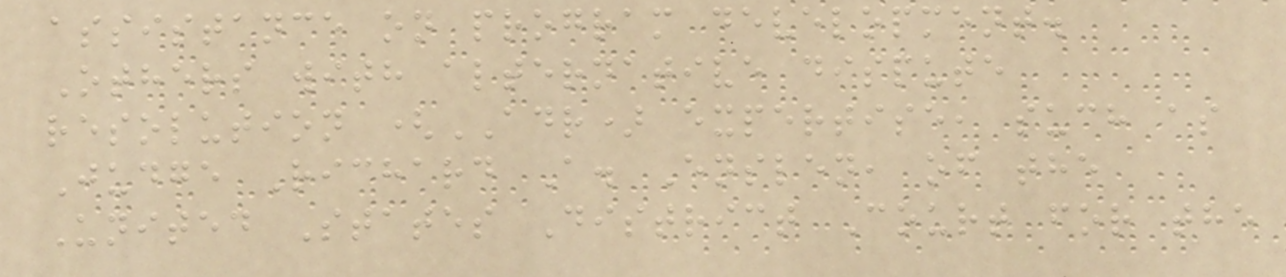assistance on program development.
Others with alternative dispute
resolution (ADR) expertise, such as
Judge Richard A. Enslen, of the
United States District Court for the
